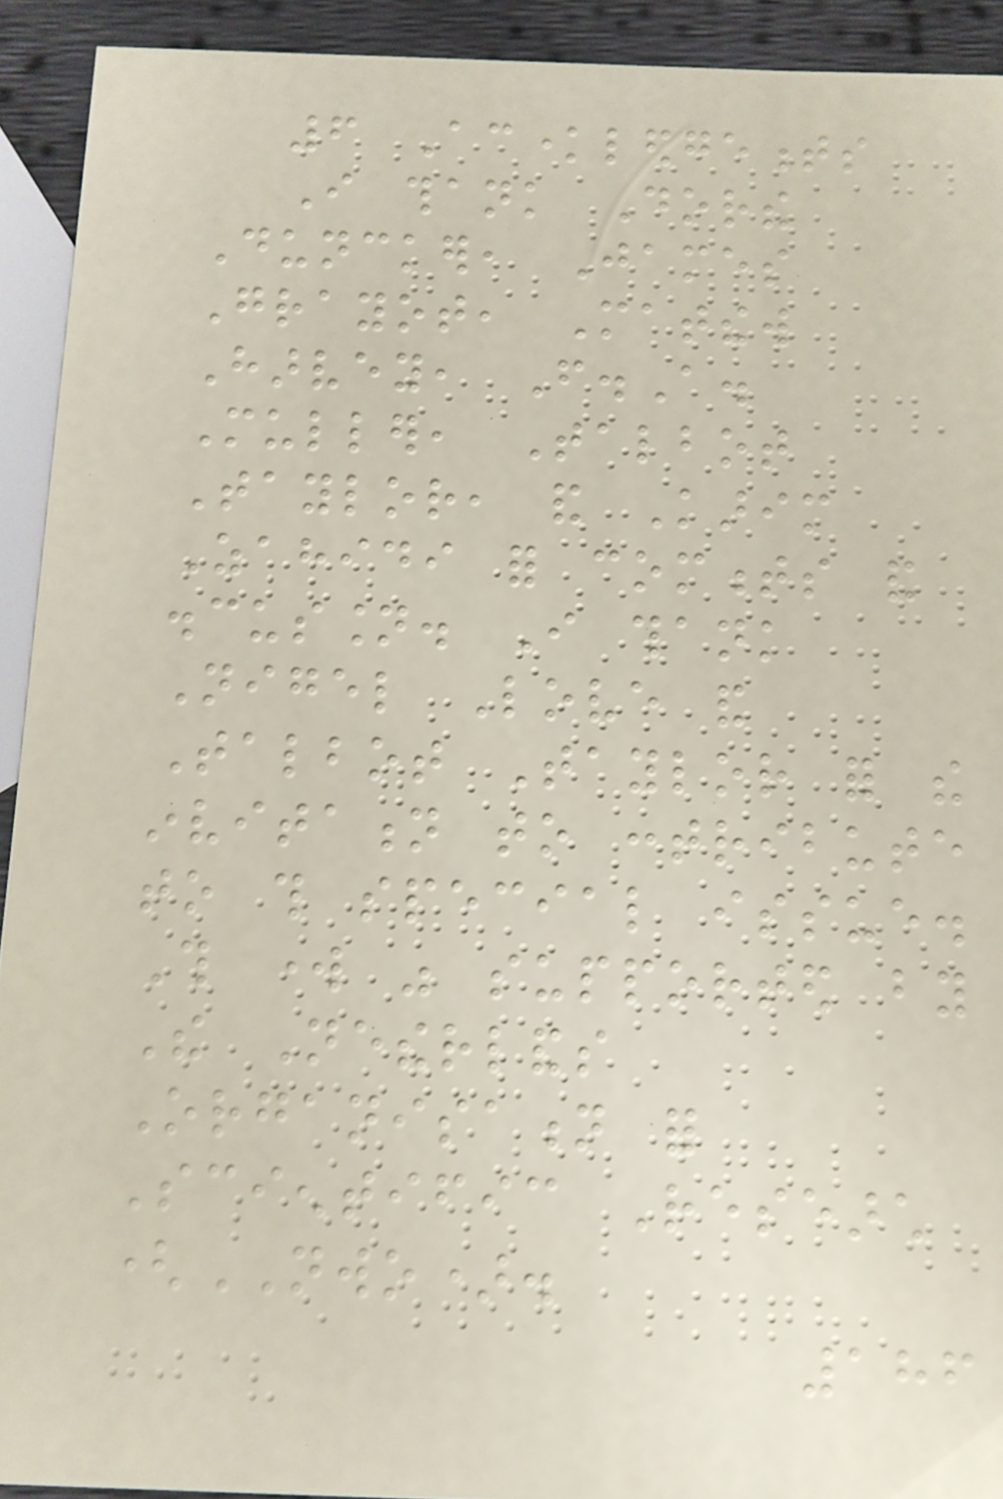6 Acknowledgements
I thank Dorthe
Duncker, James
Grayot, Matthew
Harvey, F.A.
Muller, Talbot
Taylor, and Karim
Zahidi for comments and
discussion. I thank
Nigel Love and
Talbot Taylor for the
invitation to contribute
to this special issue.
This work was supported by
The Netherlands
Organisation for
Scientific Research
(NWO).
186
